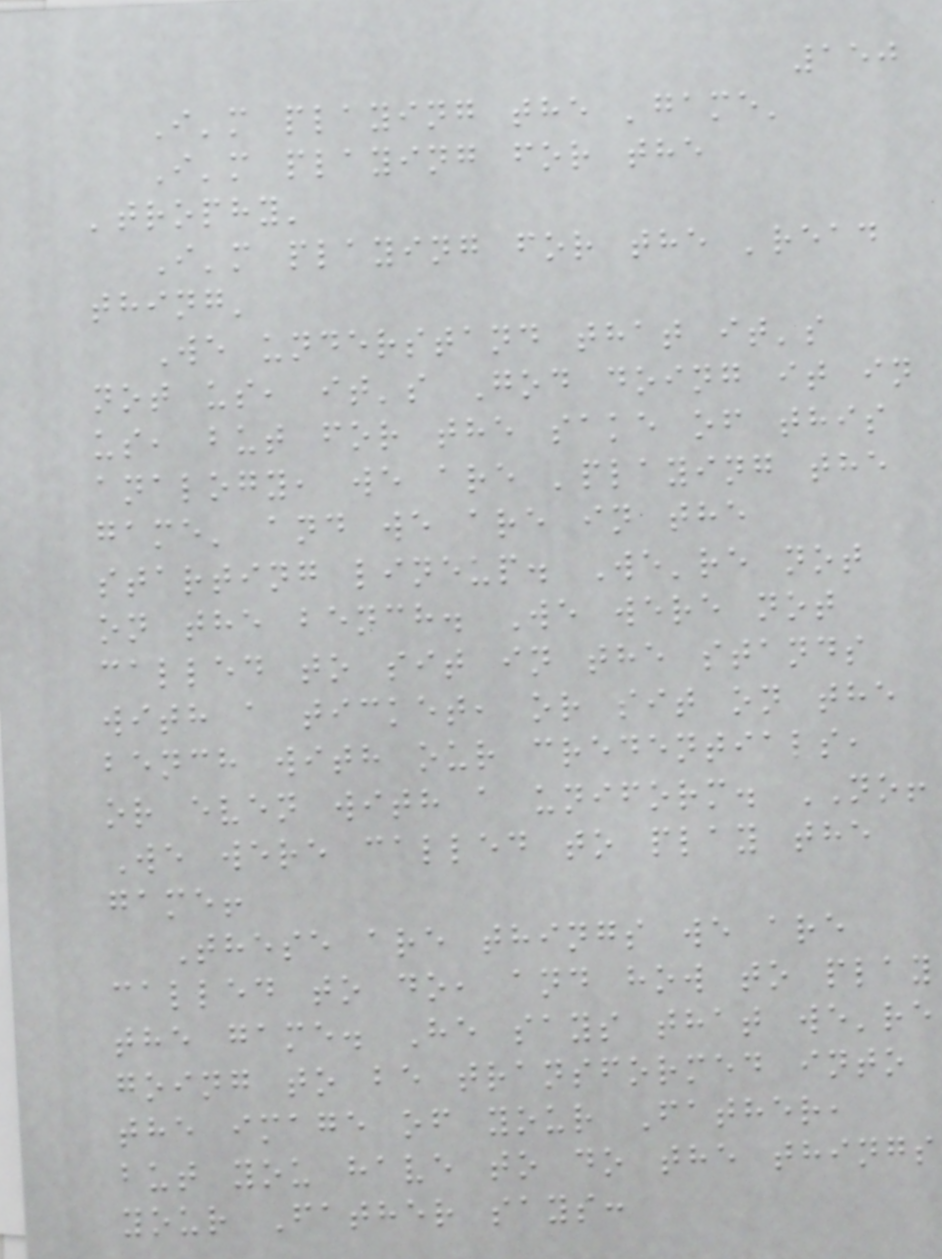150
I'm playing the 'game'
I'm playing for the
'trophy'
I'm playing for the 'read
thing'
We understand that it's
not us, it's God doing it in
us, but for the sake of this
analogy, we are 'playing the
game' and we are in the
starting lineup. We're not
on the bench. We were not
called to sit in the stands
with a ticket, or sit on the
bench with our credentials,
or even with a uniform. NO!
We were called to play the
game!
These are things we are
called to do, and how to play
the game. He says that we're
going to be transformed into
the image of your Father,
but you have to do the things
your Father says:
